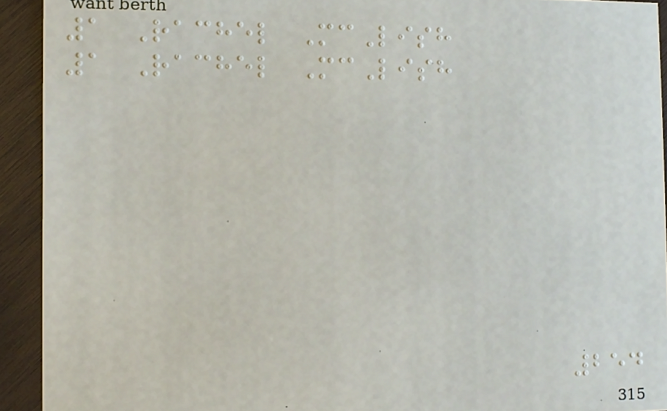1 Rachel McLish
1 Rachel McLish
254
